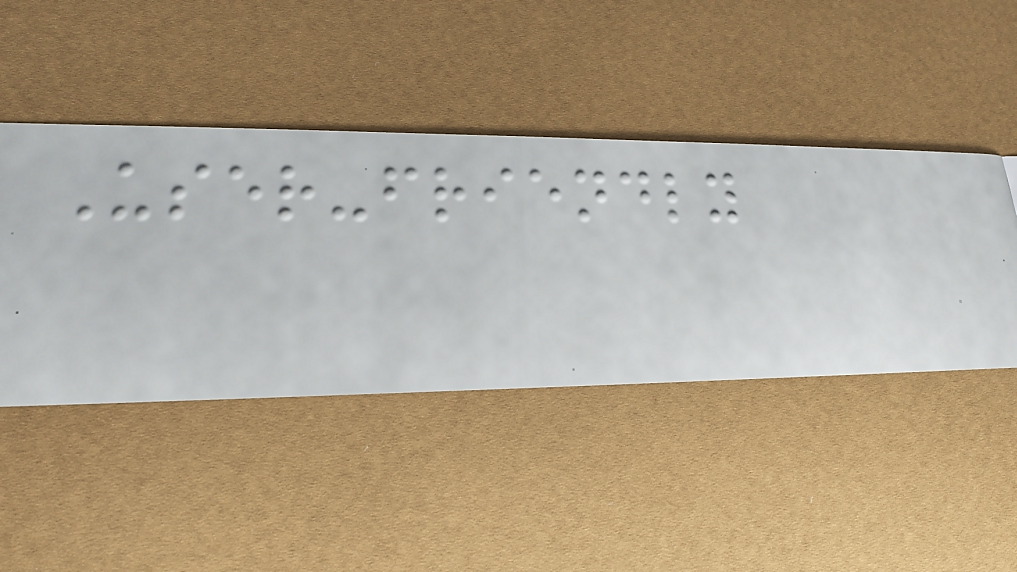User-friendly
